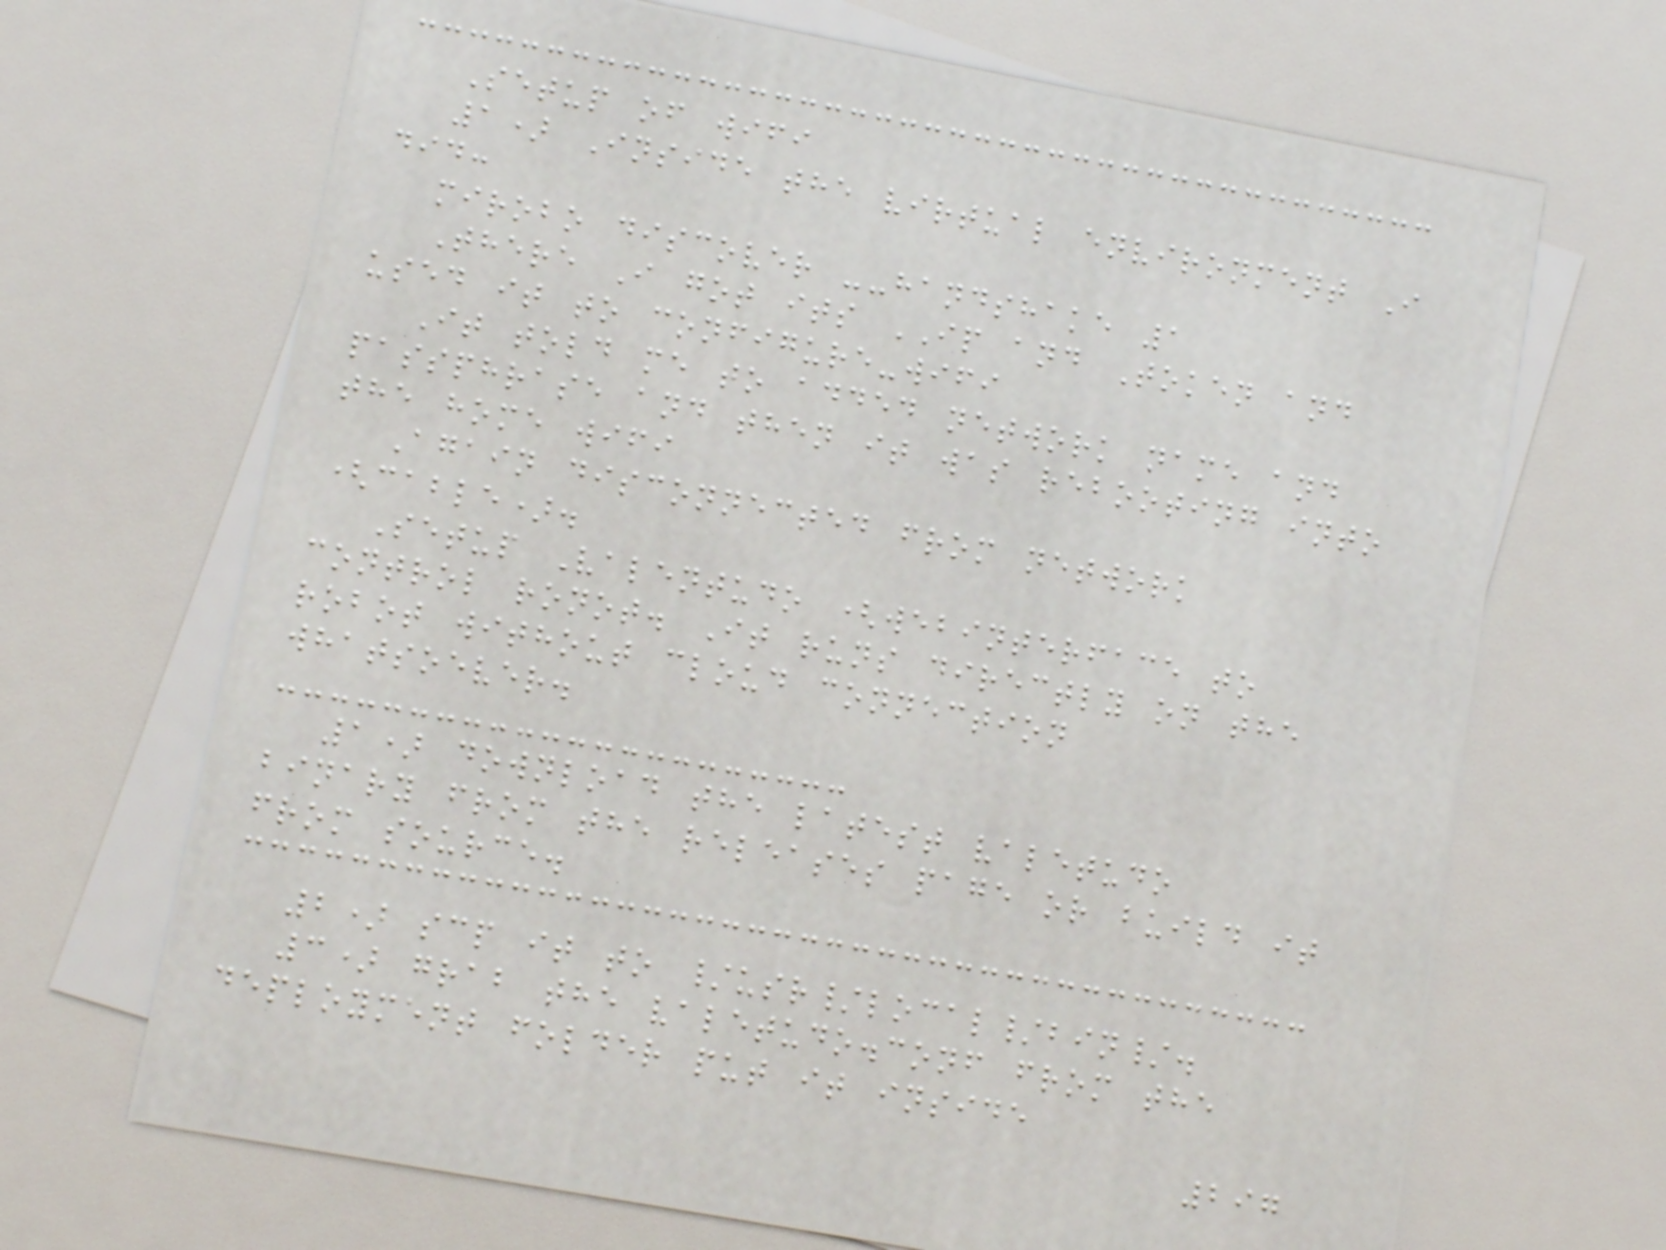Setup of wifi
1) Inside the virtual environment I
did:
mirobo discover --handshake 1
There I got its IP and Token and
used it to configure-wifi
It told me to added network name and
passphrase and then it was rebooting into
the home wifi
Again disconnected from network
(cable).
Setup Valentudo (webinterface to
control ronot. It runs directly on the
robot without cloud connection
whatsoever.
1) download the latest valetudo
binary from the releases page or build it
from source.
2) scp it to /usr/local/bin/.
3) grab the valetudo.conf from the
deployment folder put it inside
297
